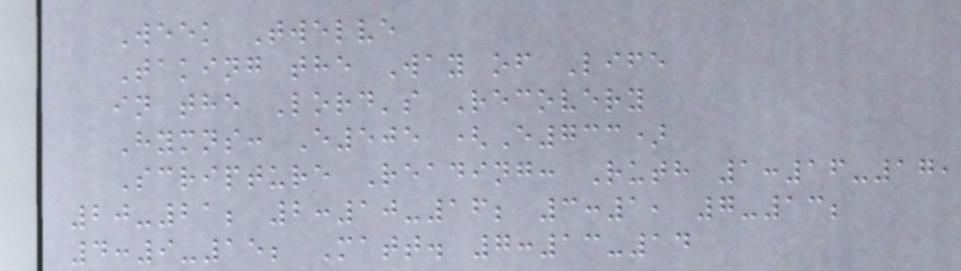Week Twelve
Taking the Way of Life
in the Lord's Recovery
Hymns: E505 (E733)
Scripture Reading: Ruth 1:16-17,
20-21; 2:10-16; 3:1, 7-13;
4:9-15; Matt. 7:13-14
